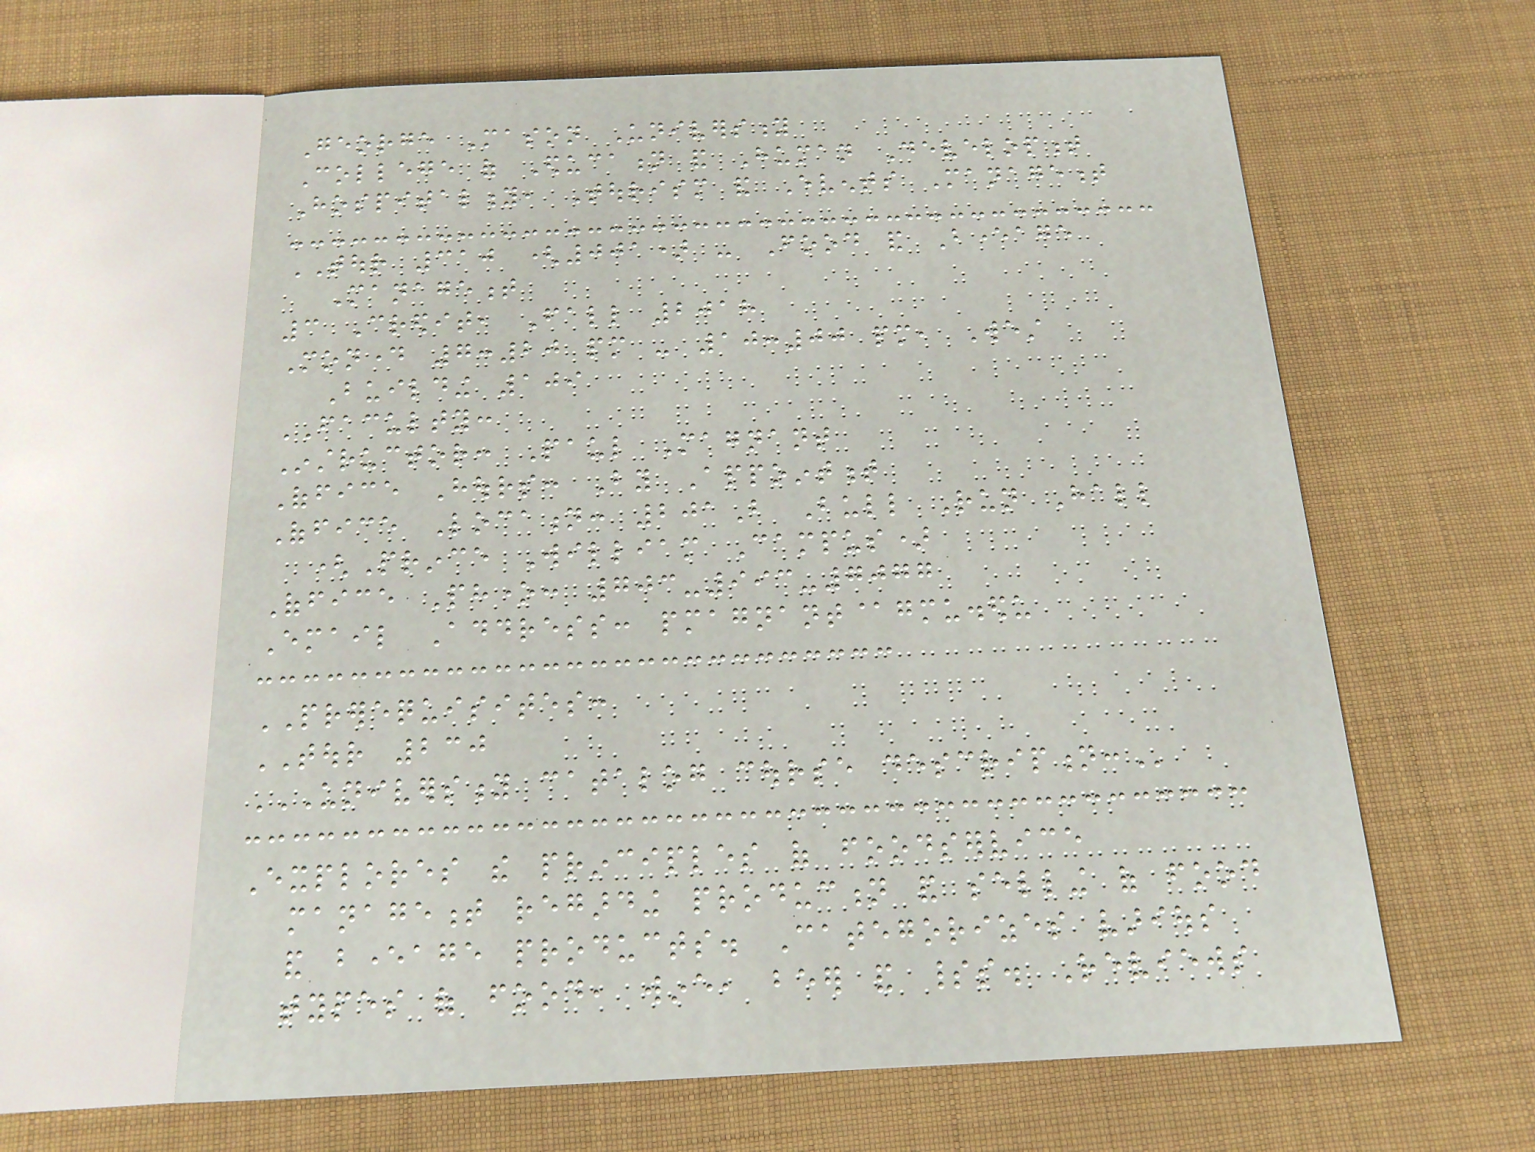George Mason University
College of Education and Human Development
Hospitality, Tourism and Events Management
TOUR 310 (001) - Food and Beverage
Management
3 Credit, Fall 2018
Monday 7:20 pm - 10:00 pm, West
Building 109
FACULTY:
Instructor: Paul Magnant
Office Hours: By Appointment
Office Location: 201B Bull Run Hall
(Prince William Campus)
Office Phone: 703-993-7077
Email Address: pmagnant@gmu.edu
PREREQUISITES:
TOUR 230
UNIVERSITY CATALOG COURSE DESCRIPTION:
Explores the principles of foodservice
management regarding production and selling of food
and beverage products. Categorizes various
types of food, wine, beer and spirits. Reviews
